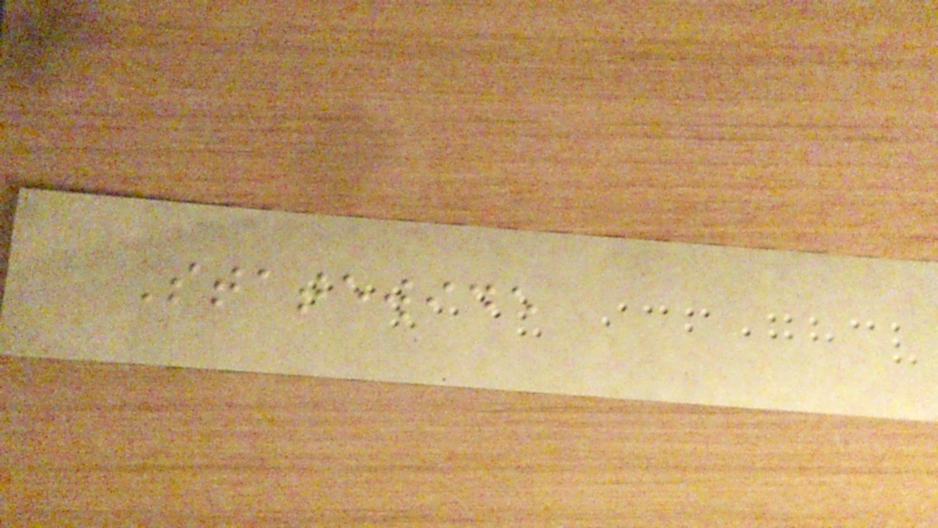Statewide
